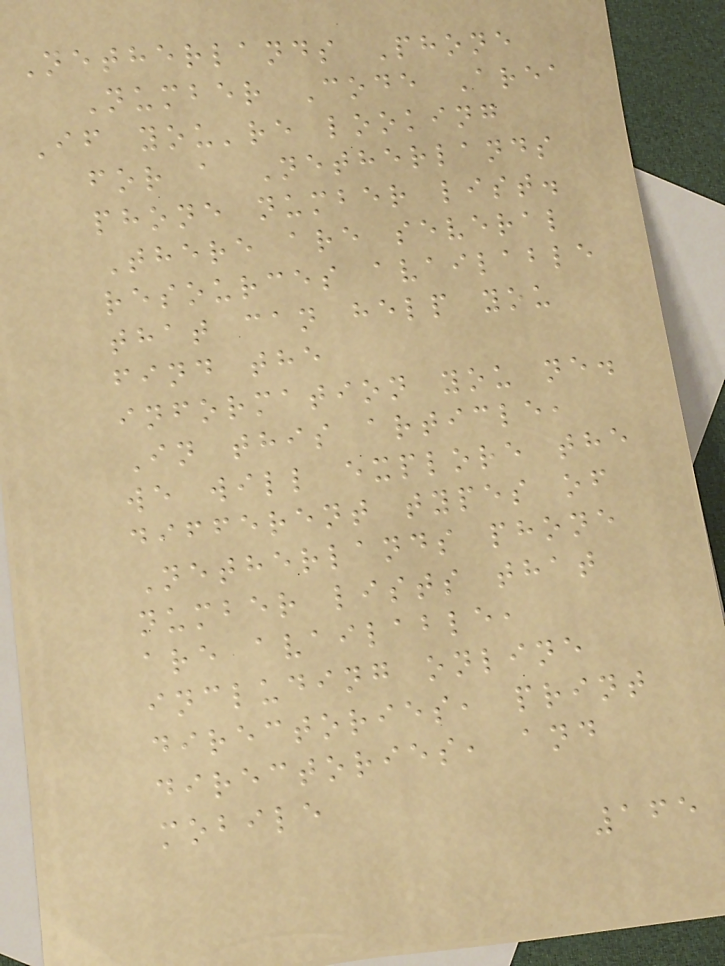Netherlands Phone
Number Code Area
If you're looking
for a Netherlands
phone number list.
There are several
resources available
that can help you
find the
information you ne.
In this article,
we will explore the
different types of
Netherlands phone
number lists that
are available,
including online
directories, print
directories, and
mobile
165
